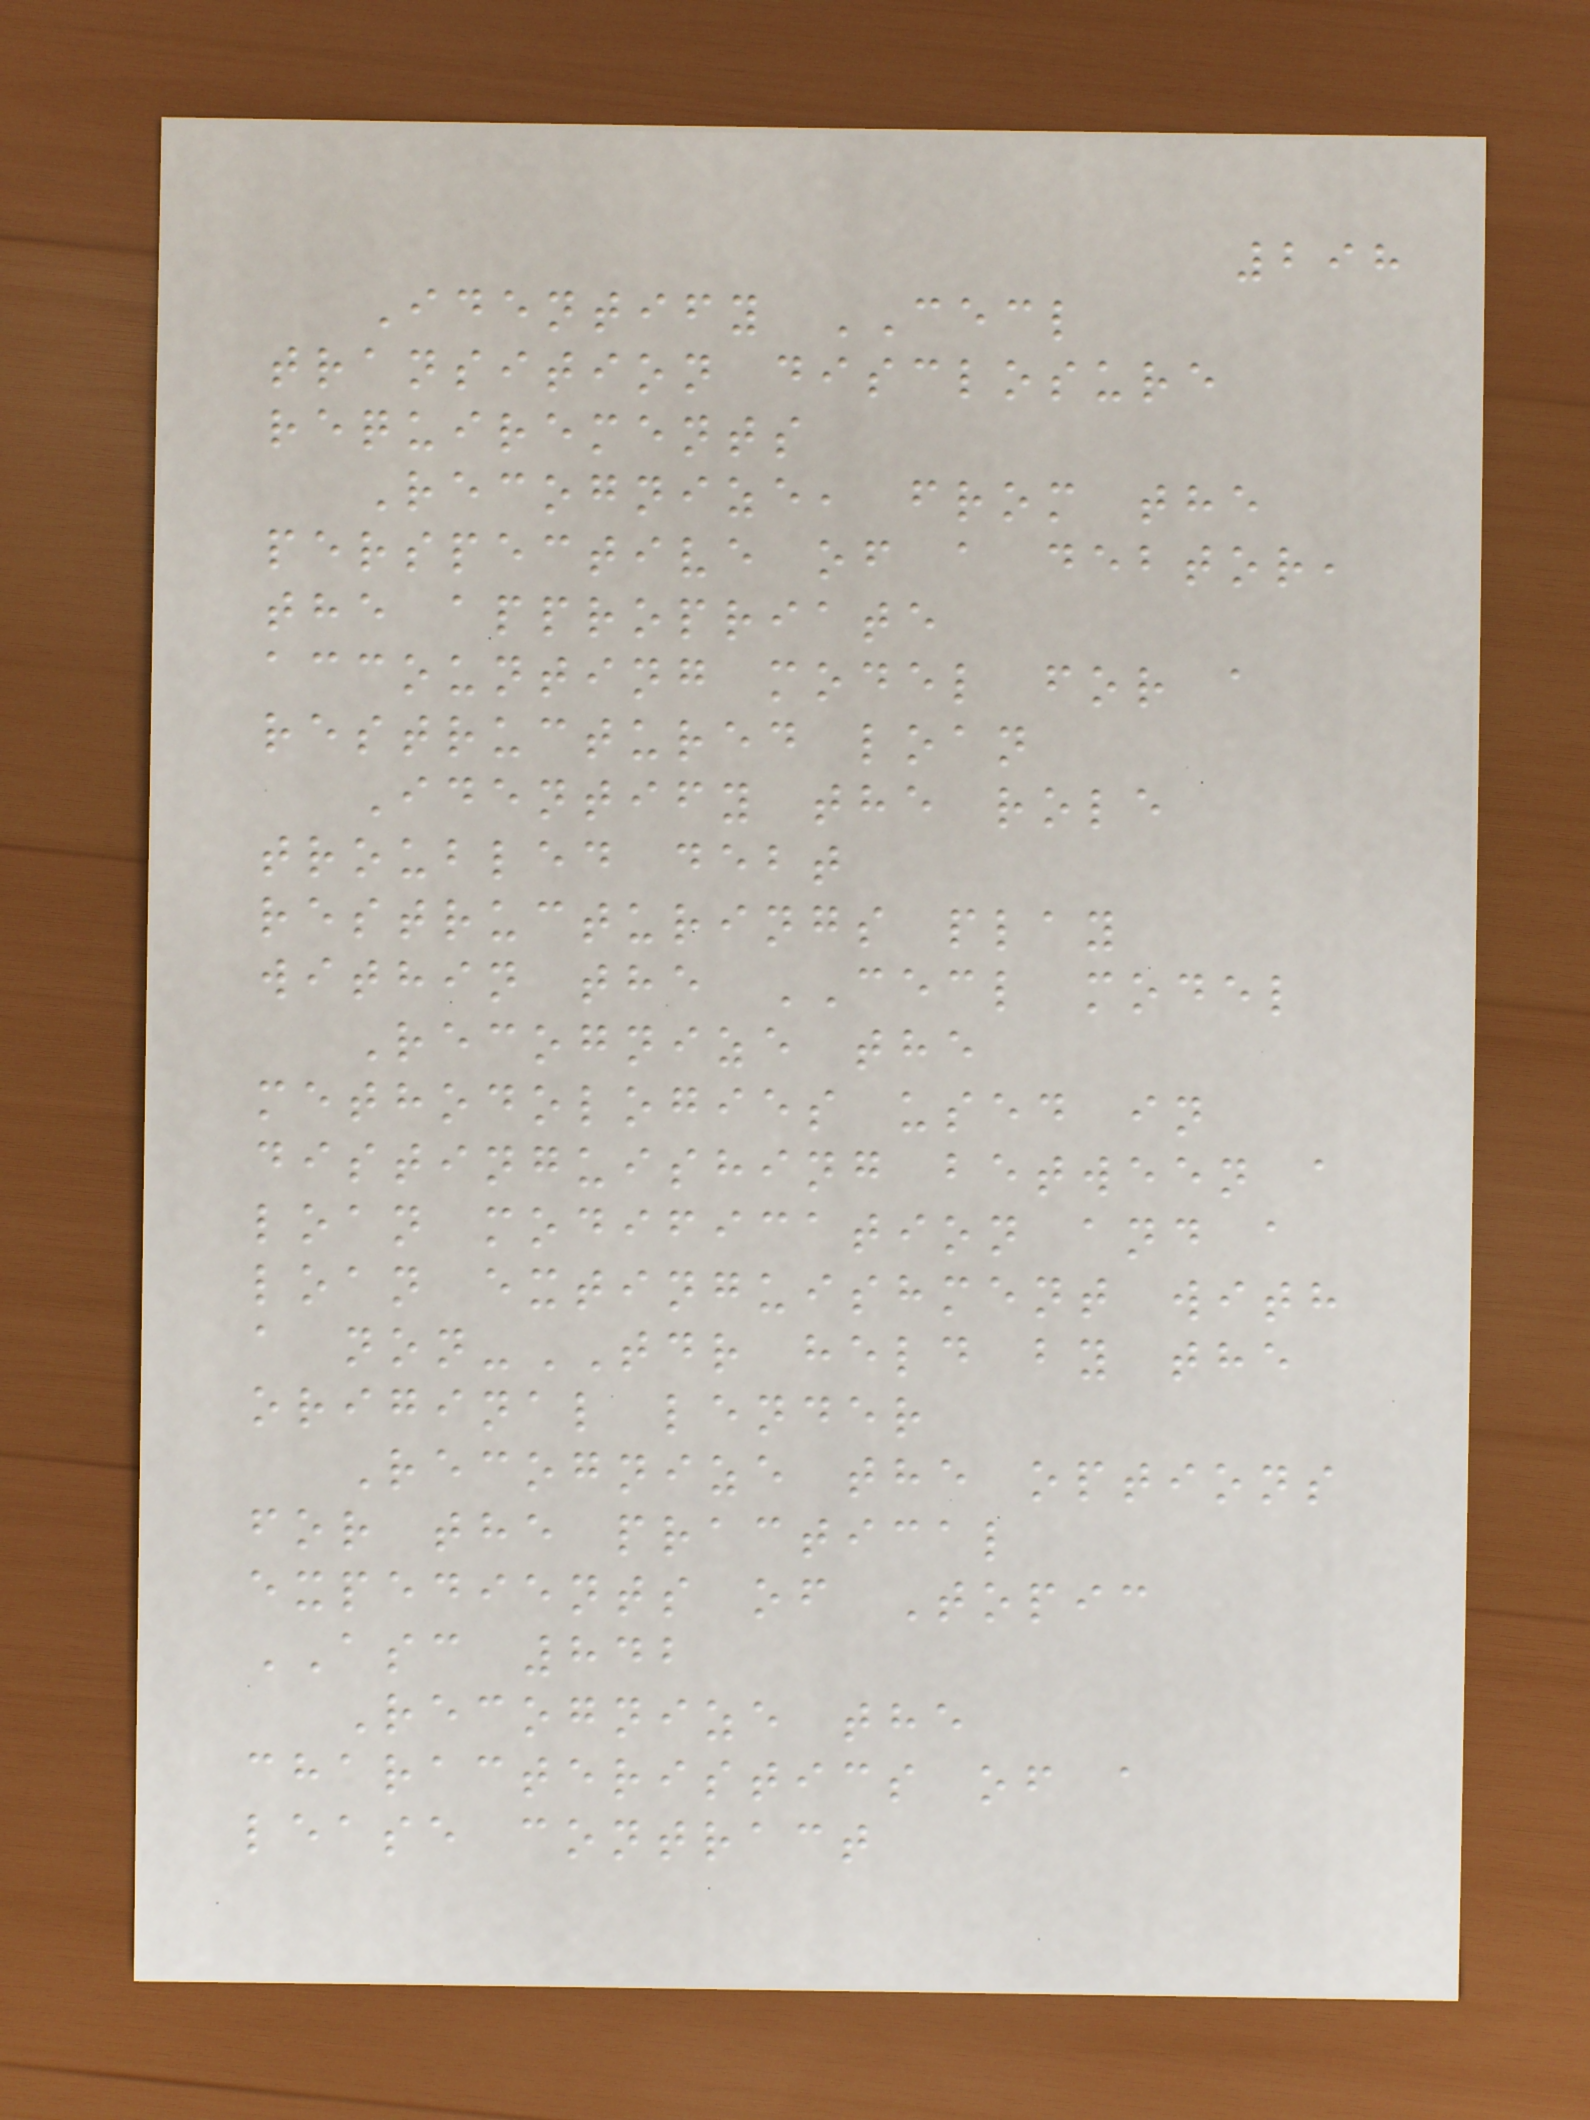298
Identify CECL
transition disclosure
requirements
Recognize, from the
perspective of a debtor,
the appropriate
accounting model for a
restructured loan
Identify the role
troubled debt
restructurings play
within the CECL model
Recognize the
methodologies used in
distinguishing between a
loan modification and a
loan extinguishment with
a non-TDR held by the
original lender
Recognize the options
for the practical
expedients of Topic
ASC 842
Recognize the
characteristics of a
lease contract
